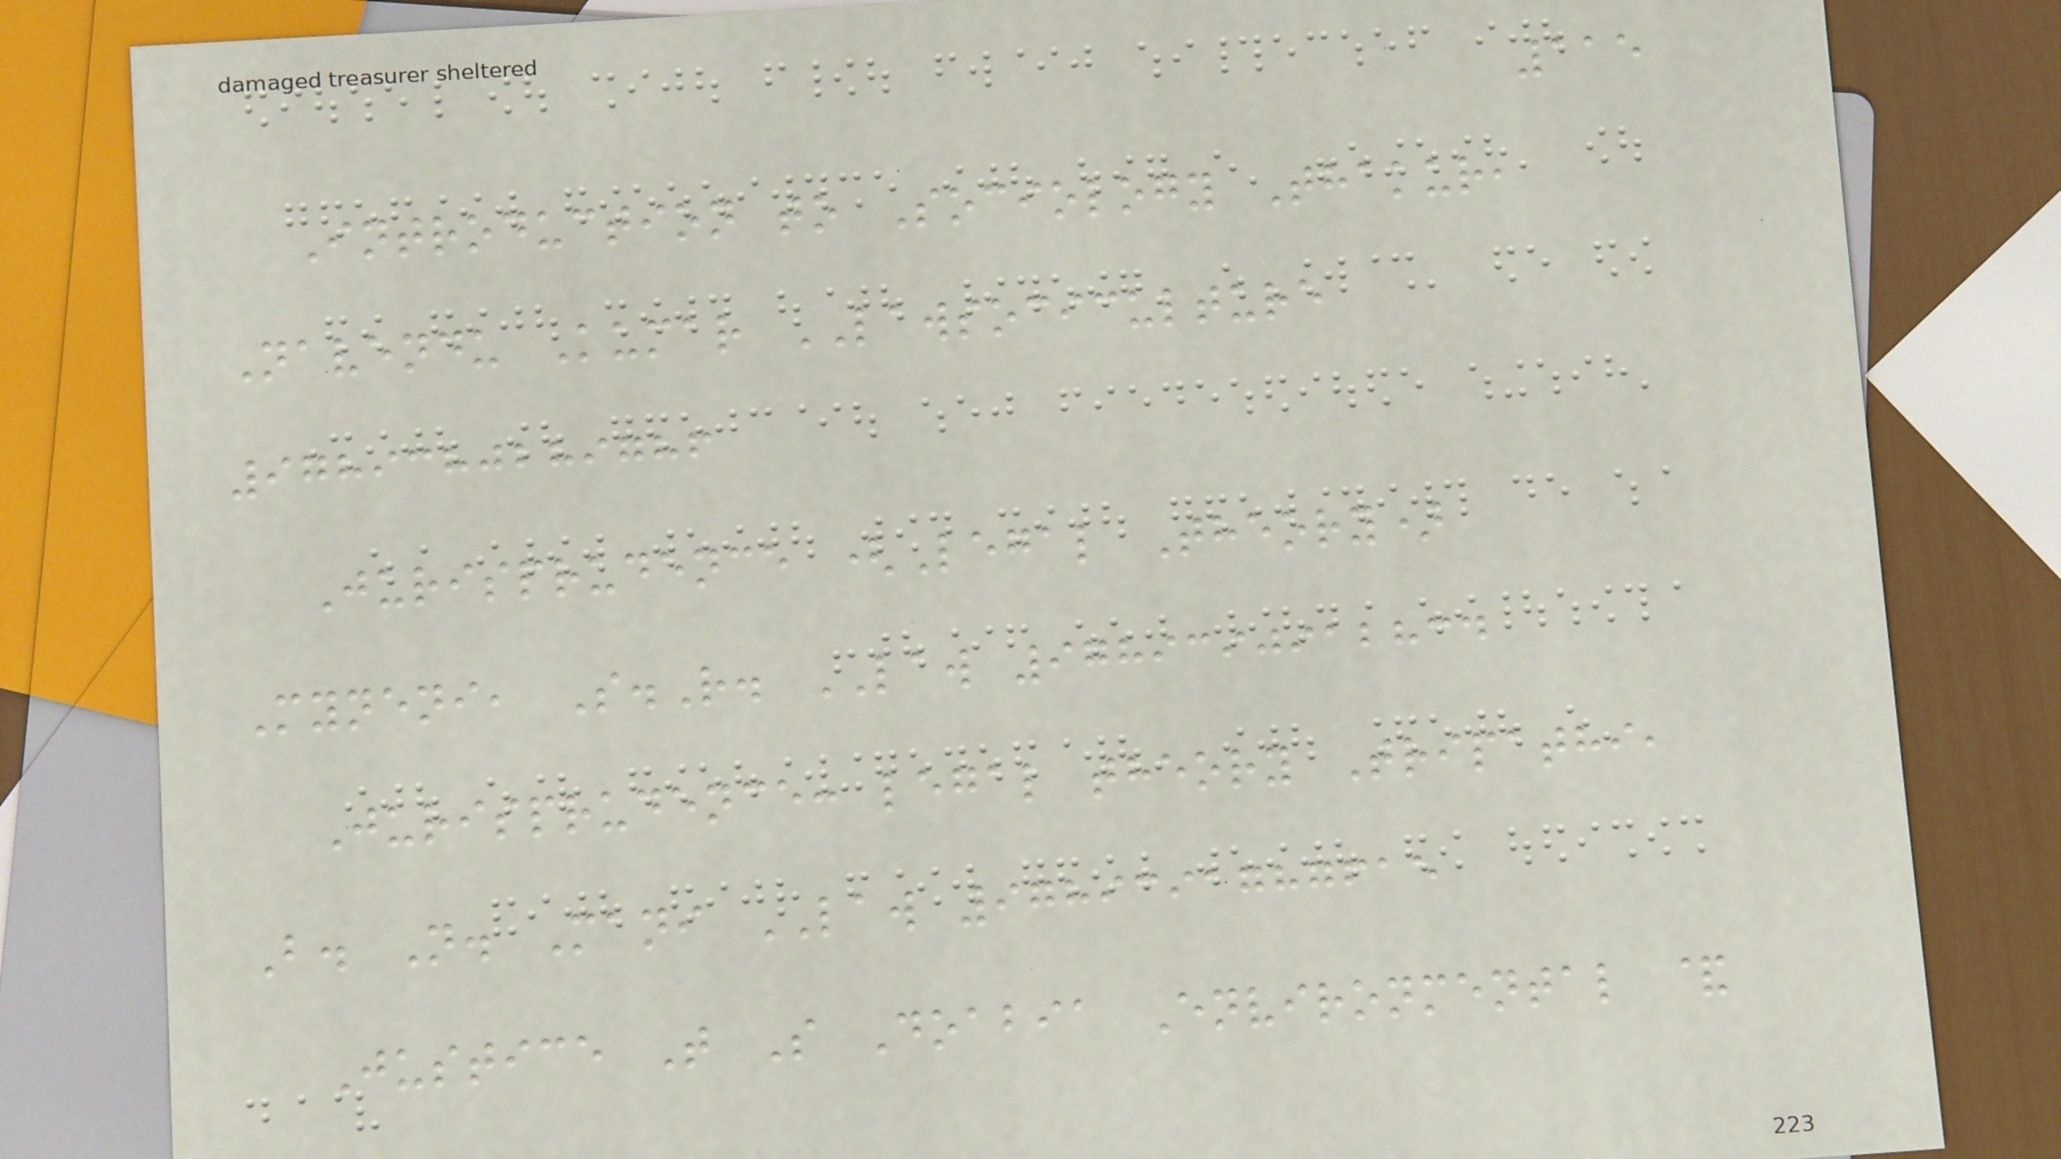115
Introduction to Sociology Thakur,
Navendu Kumar LAWSOCICULTURE
9789380289786
Jurisprudence (Legal Theory)
Myneni, S.R. LAW 9789390912834
Jurisprudence: legal theory Tripathi,
B. N. Mani LAW 9789391787615
Justice T S Doabia Environmental &
